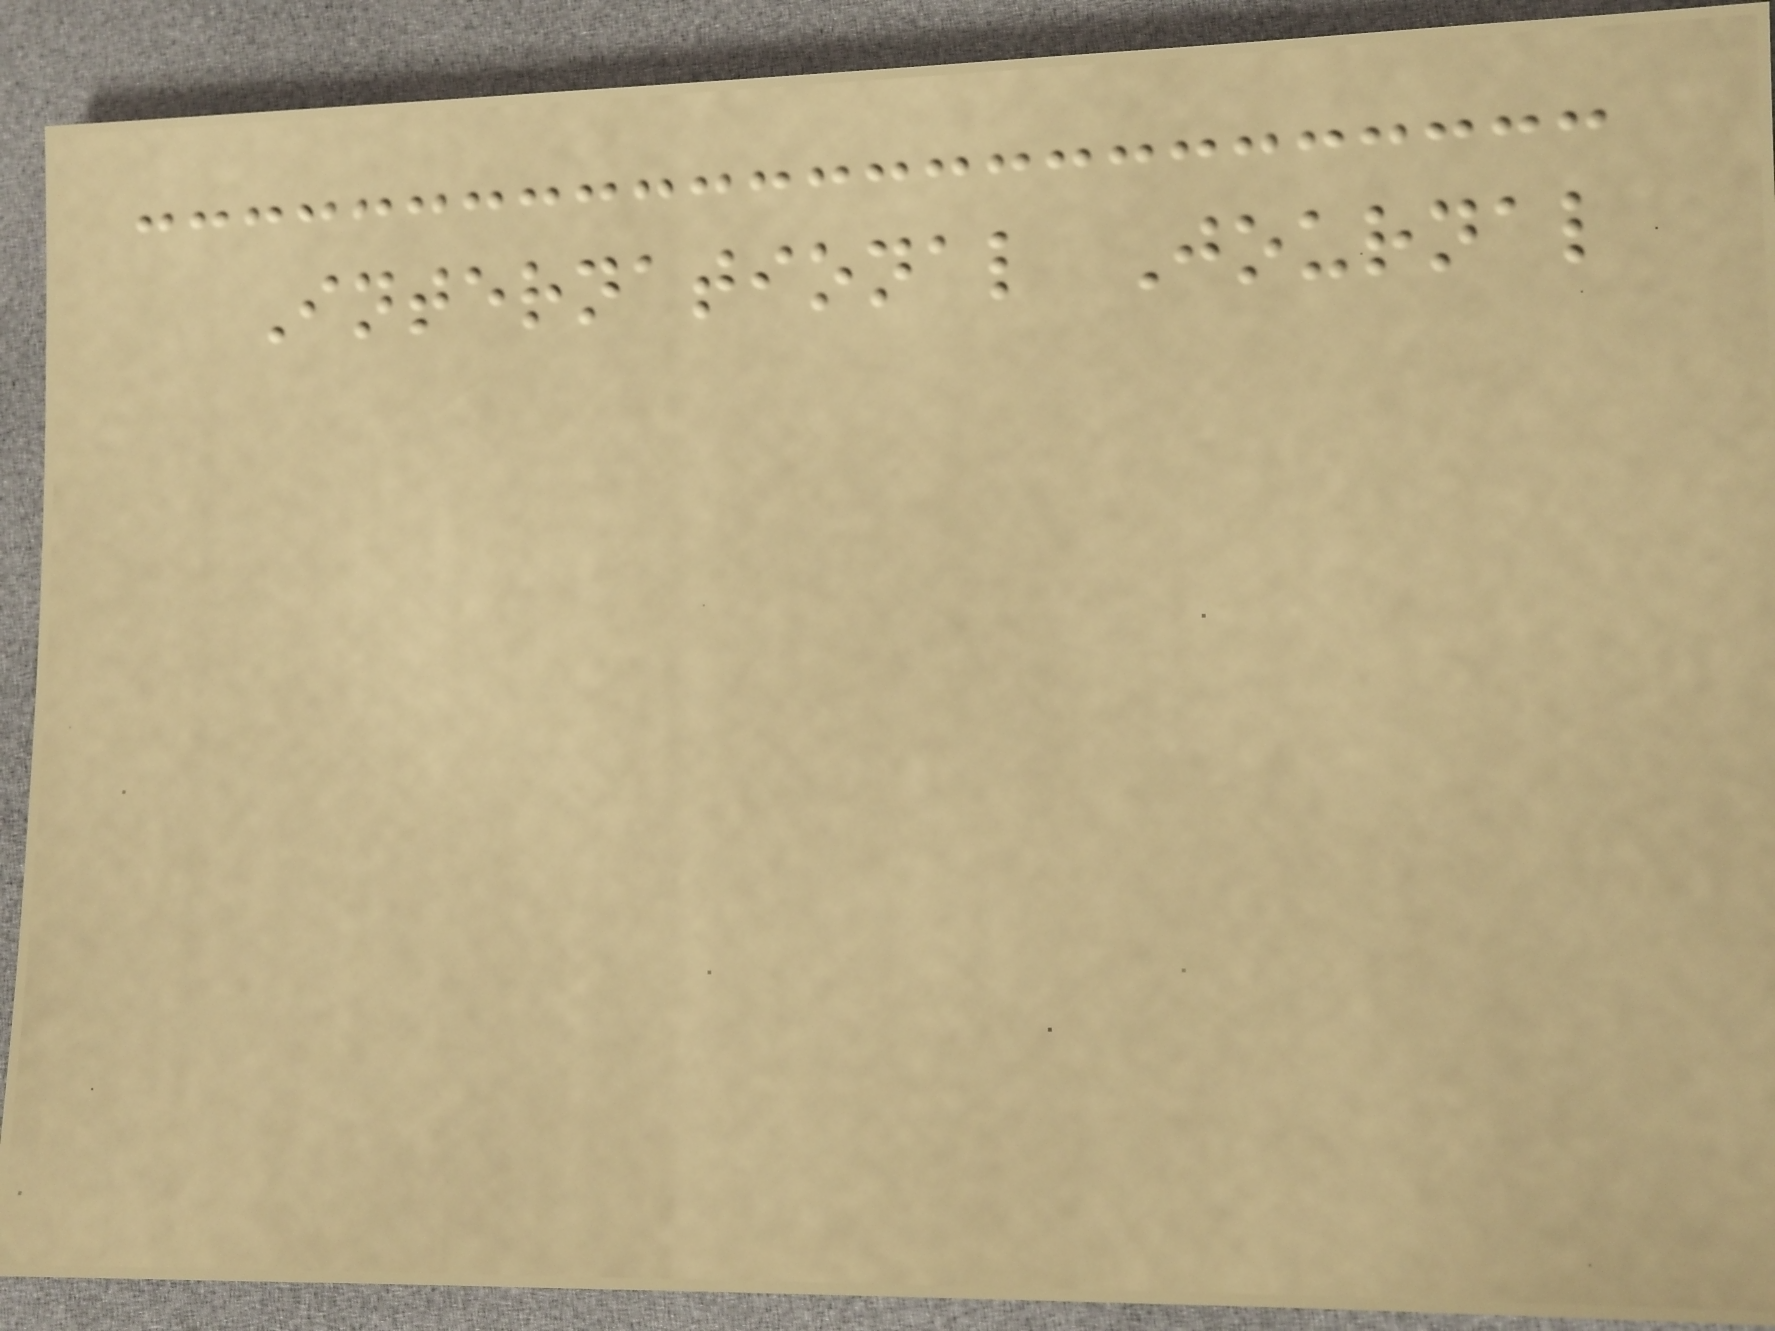International Journal
